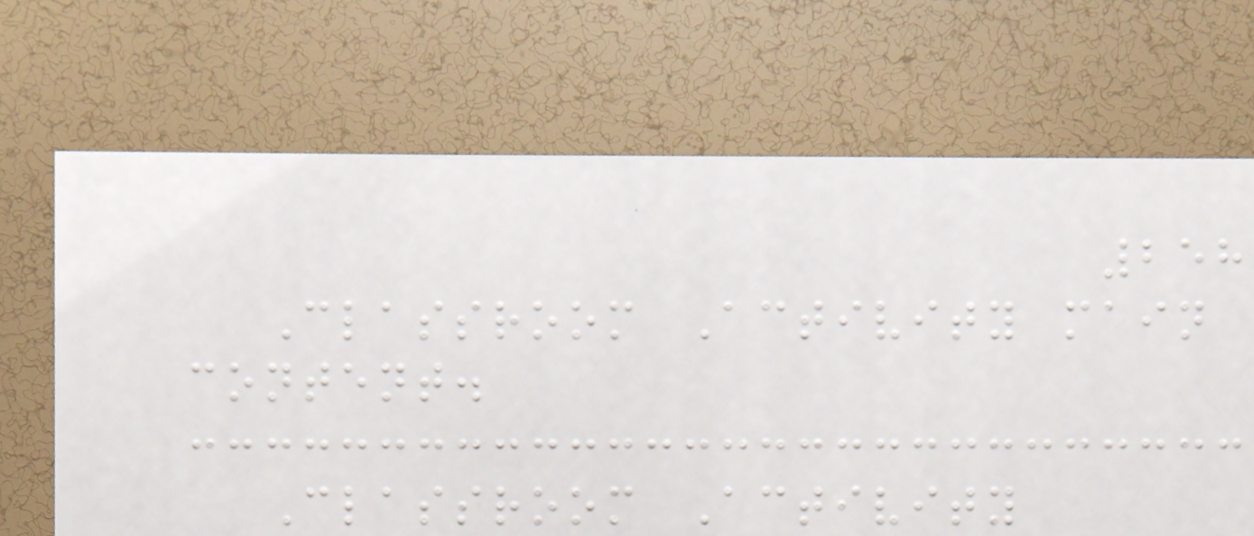258
Classroom Activity main
content.
Classroom Activity
